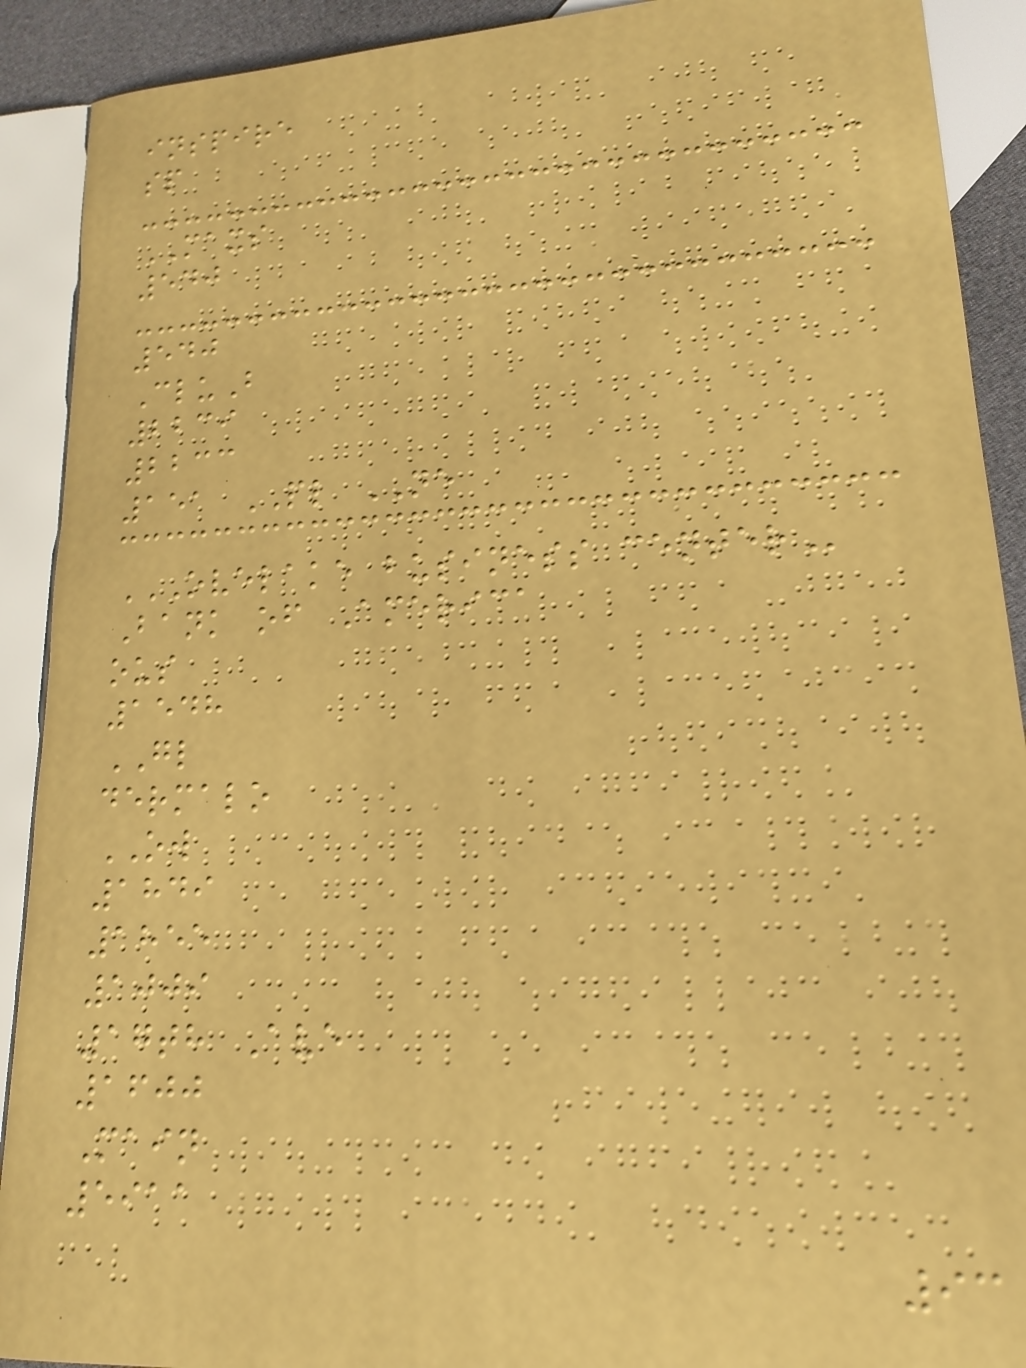inspire
sp
MAXS
540
540
CluB
2239
2233
151 PL NE
OVELAKE BUSINESS CENTER
Bank of America
ous
1548
GL
dermalo
OW
1849
1855
1009
17th Ave
1600
Main
5911
93
